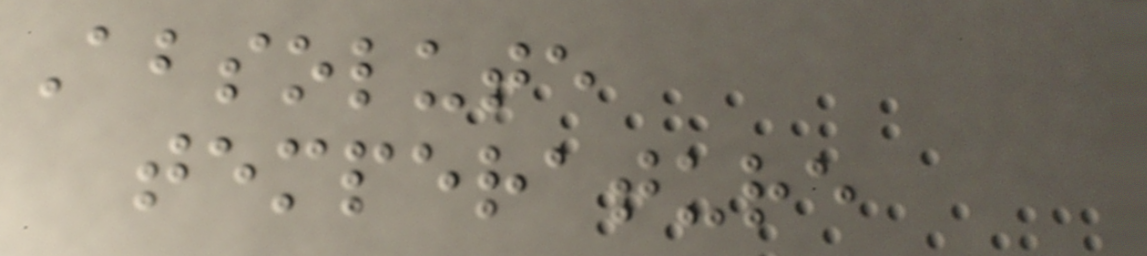Absolute
temperature
